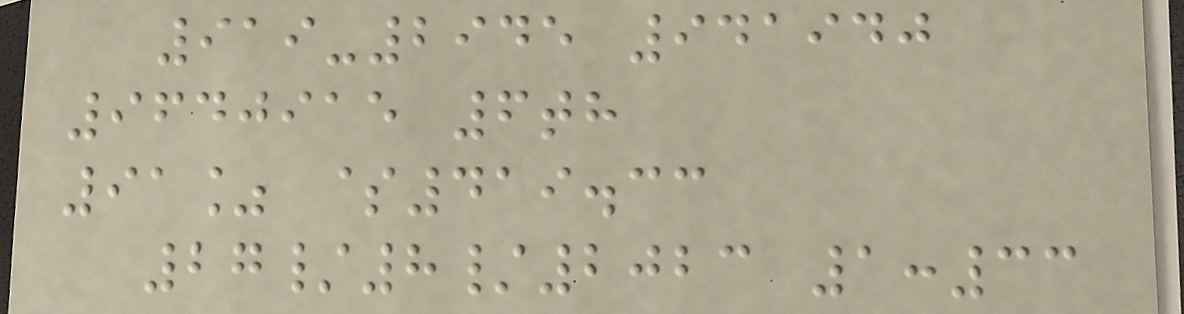919-2945 941940
9640915 6th
91% $419.33
27/8/2023 1:33
